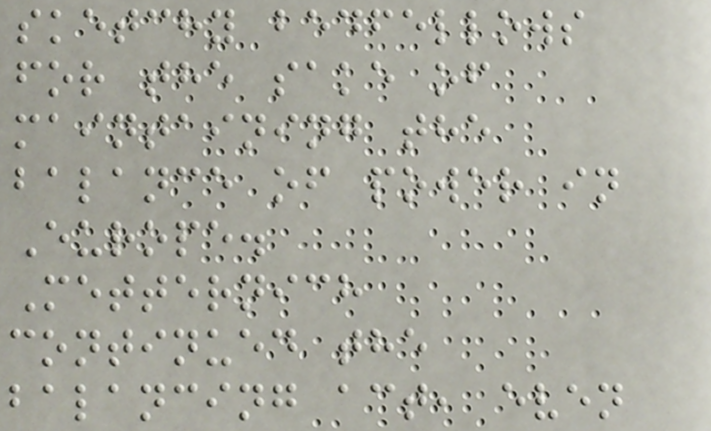sketchy bedfellows
for the sake of
maintaining the
balance of power in
Europe.
Metternich
continued the
balancing act, even
